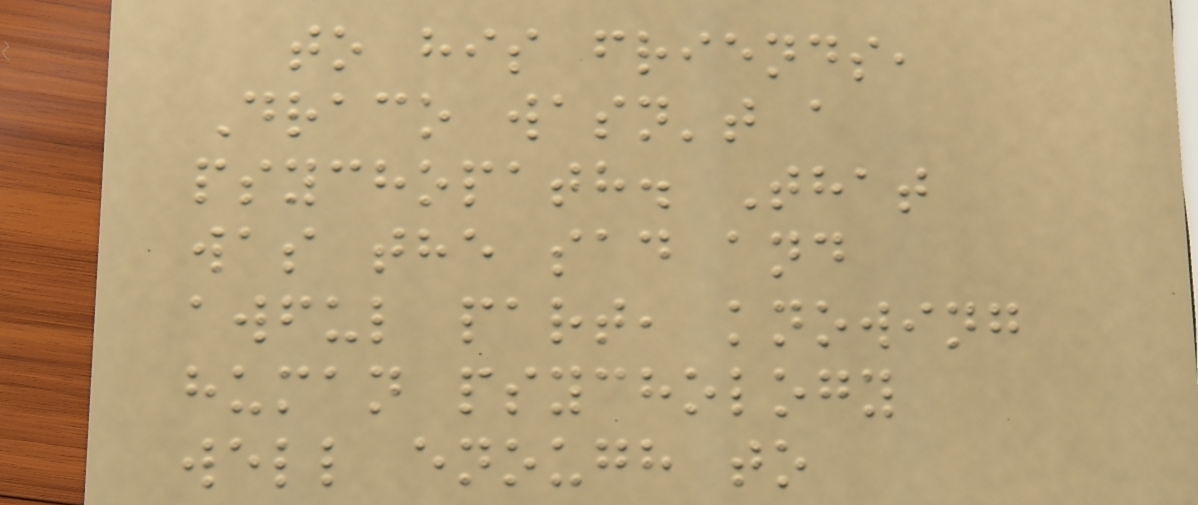to his friends,
Draco wasn't a
psychopath. That
was the sad and
awful part, knowing
human psychology
well enough to
